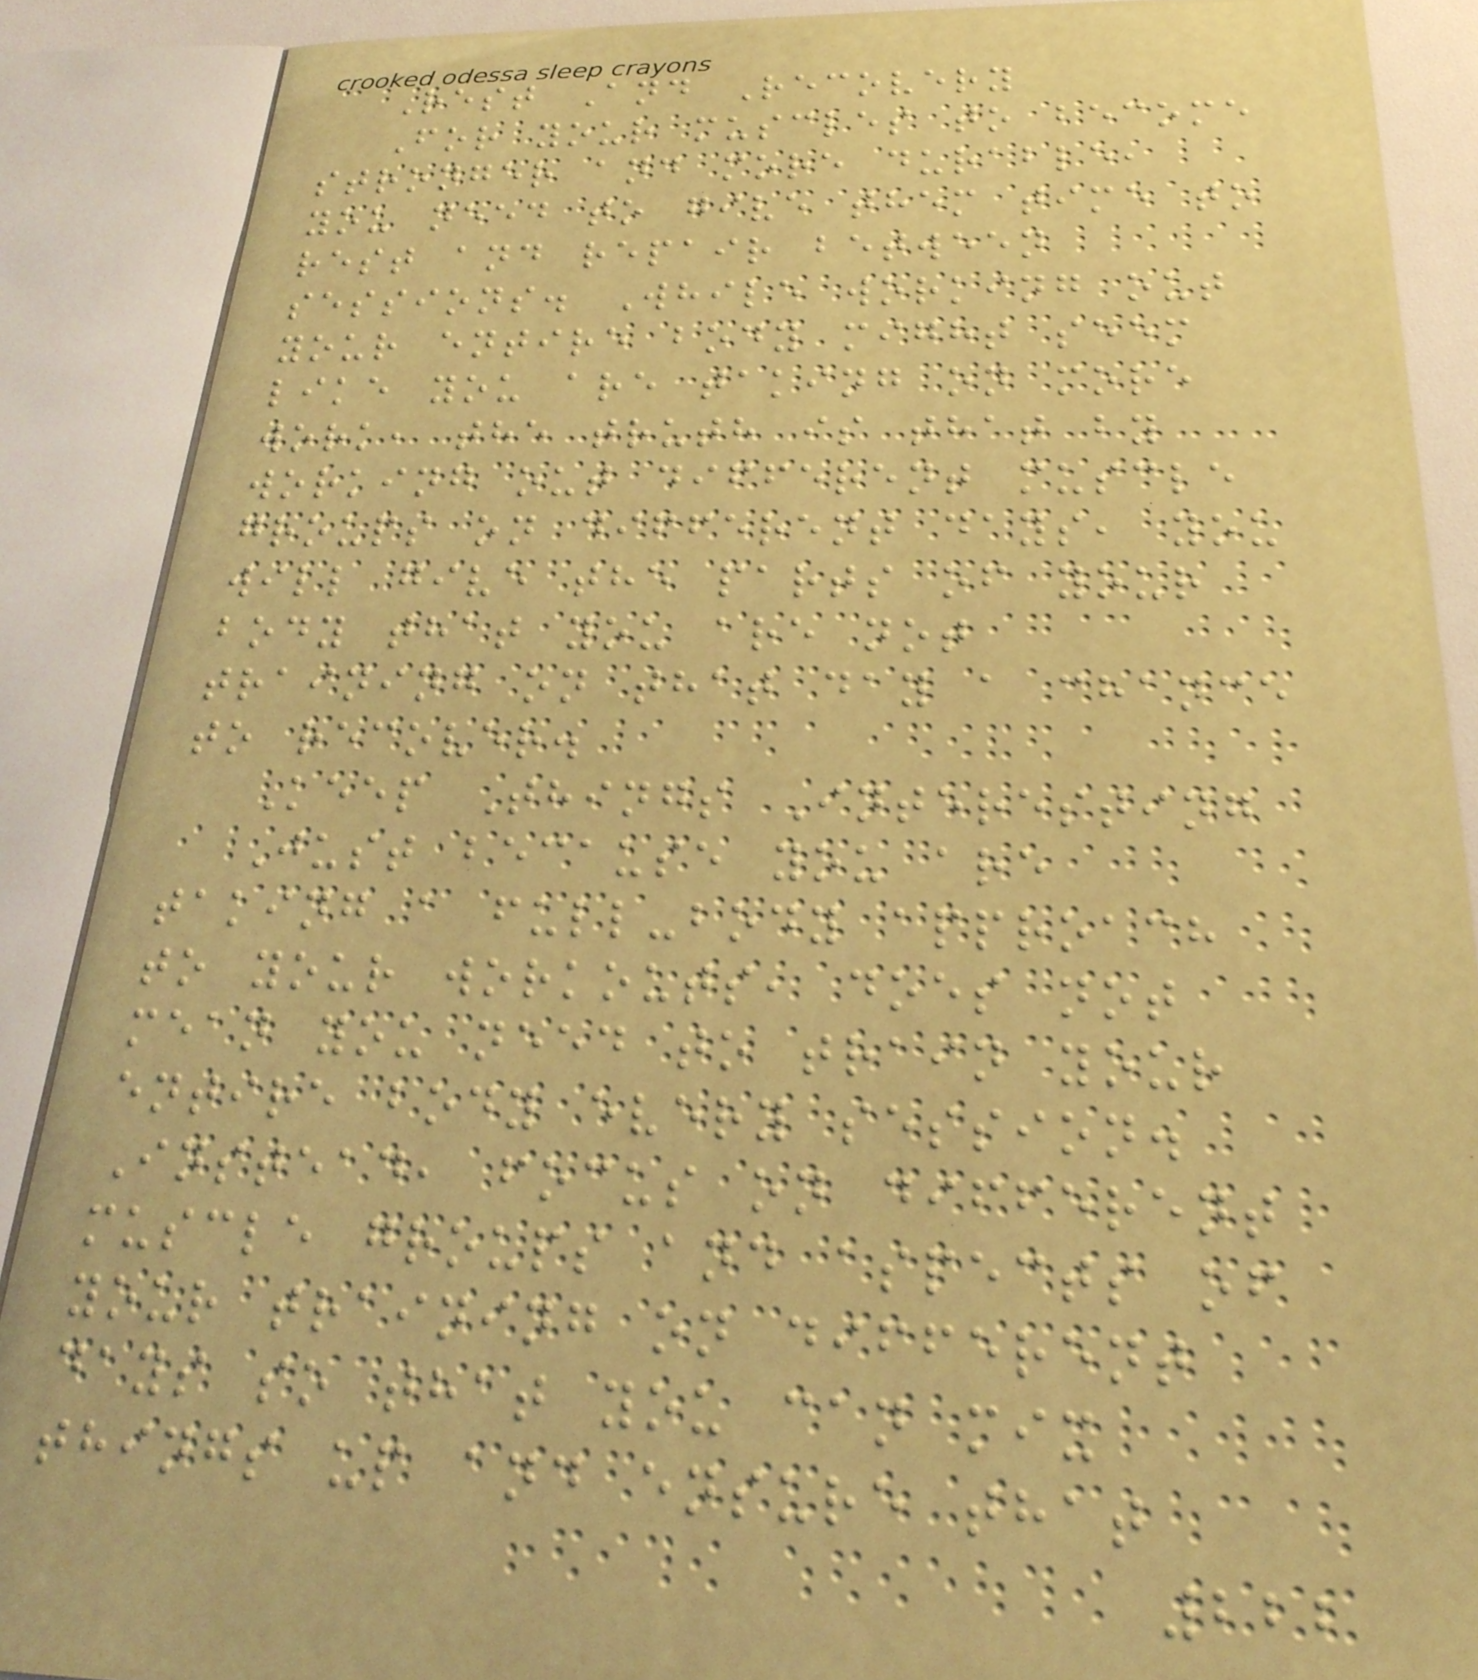Rest And Recovery
For your muscles to become
stronger and more durable,
you need to give them time to
rest and repair between
sessions. While working out
your entire body might seem
like you are taking on more
work, the truth is that by
working out different muscle
groups on different days, you
will give the parts of your
body that you are not
training on that day a chance
to recover.
Keep Things Interesting
Just because you are
taking a full-body approach
to your workouts, does not
mean you need to train your
entire body every session.
Instead, focus on different
muscle groups and aspects of
your training on different
days so that you can mix
things up and ensure that
222
